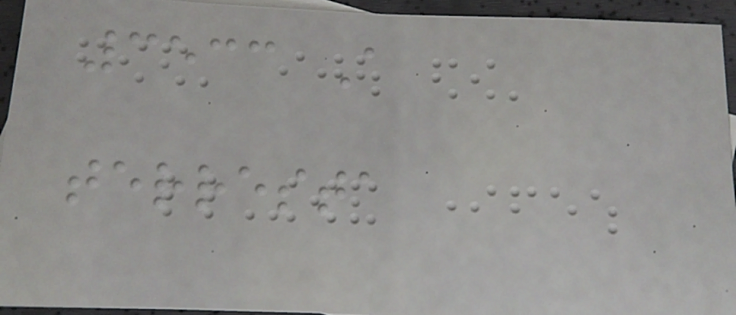3533 A
terresta
